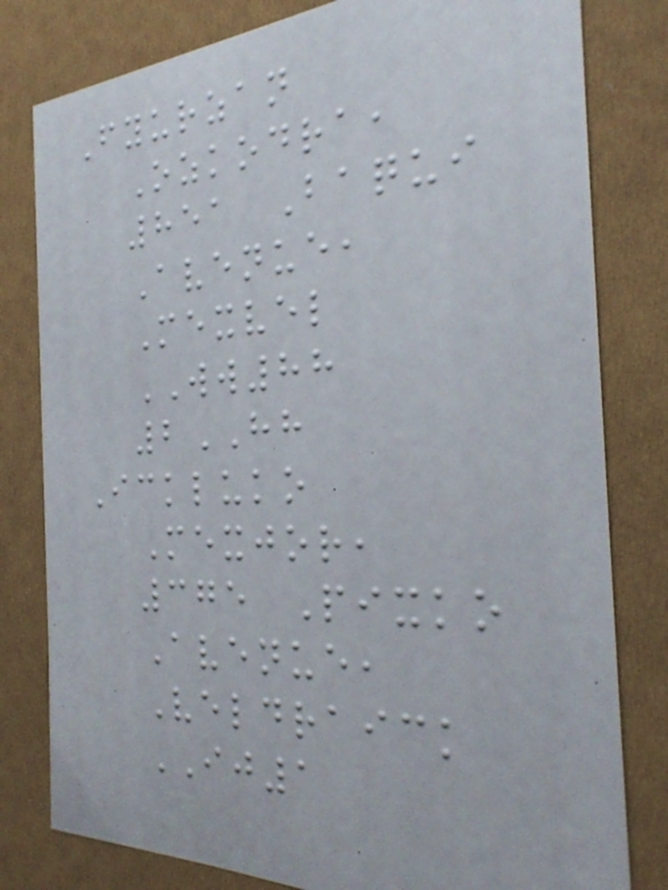Fyurzan
Ozkodra,
851 Baqui
Avenue,
Mexvel
WW88
2HH
Ickluko
Mexjor,
375 Pixko
Avenue,
Veldraick
IJ1
